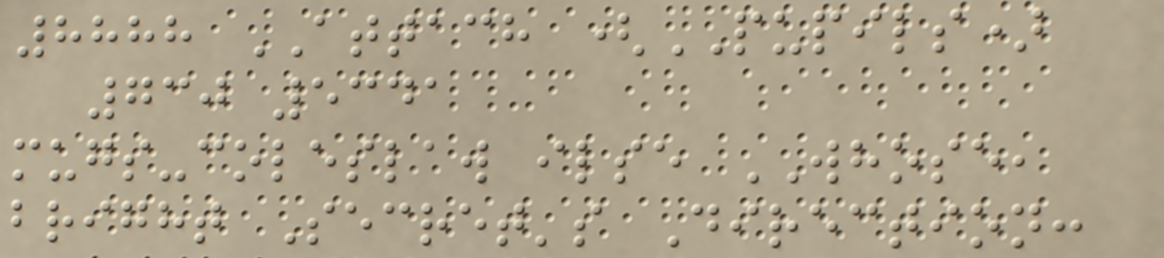8888 ATTACH (PUPILS)
730 5341
mugs-coleslaw ilse WHOSE,
bright Secret's Direction:
